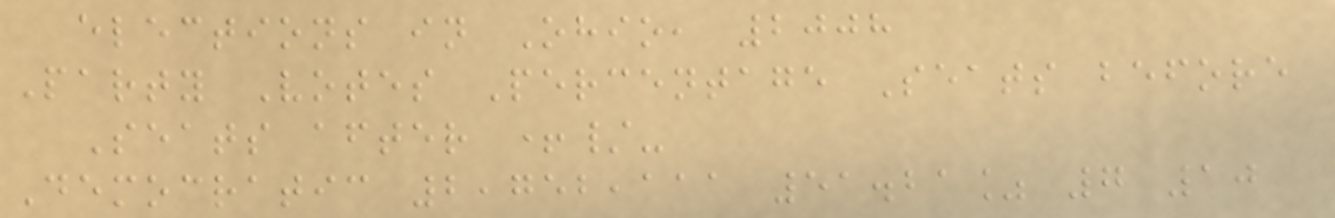elections in Ohio, 2008
Party Votes Percentage Seats before
Seats after +/-
Democratic 2,752,111 51.21% 7 10
